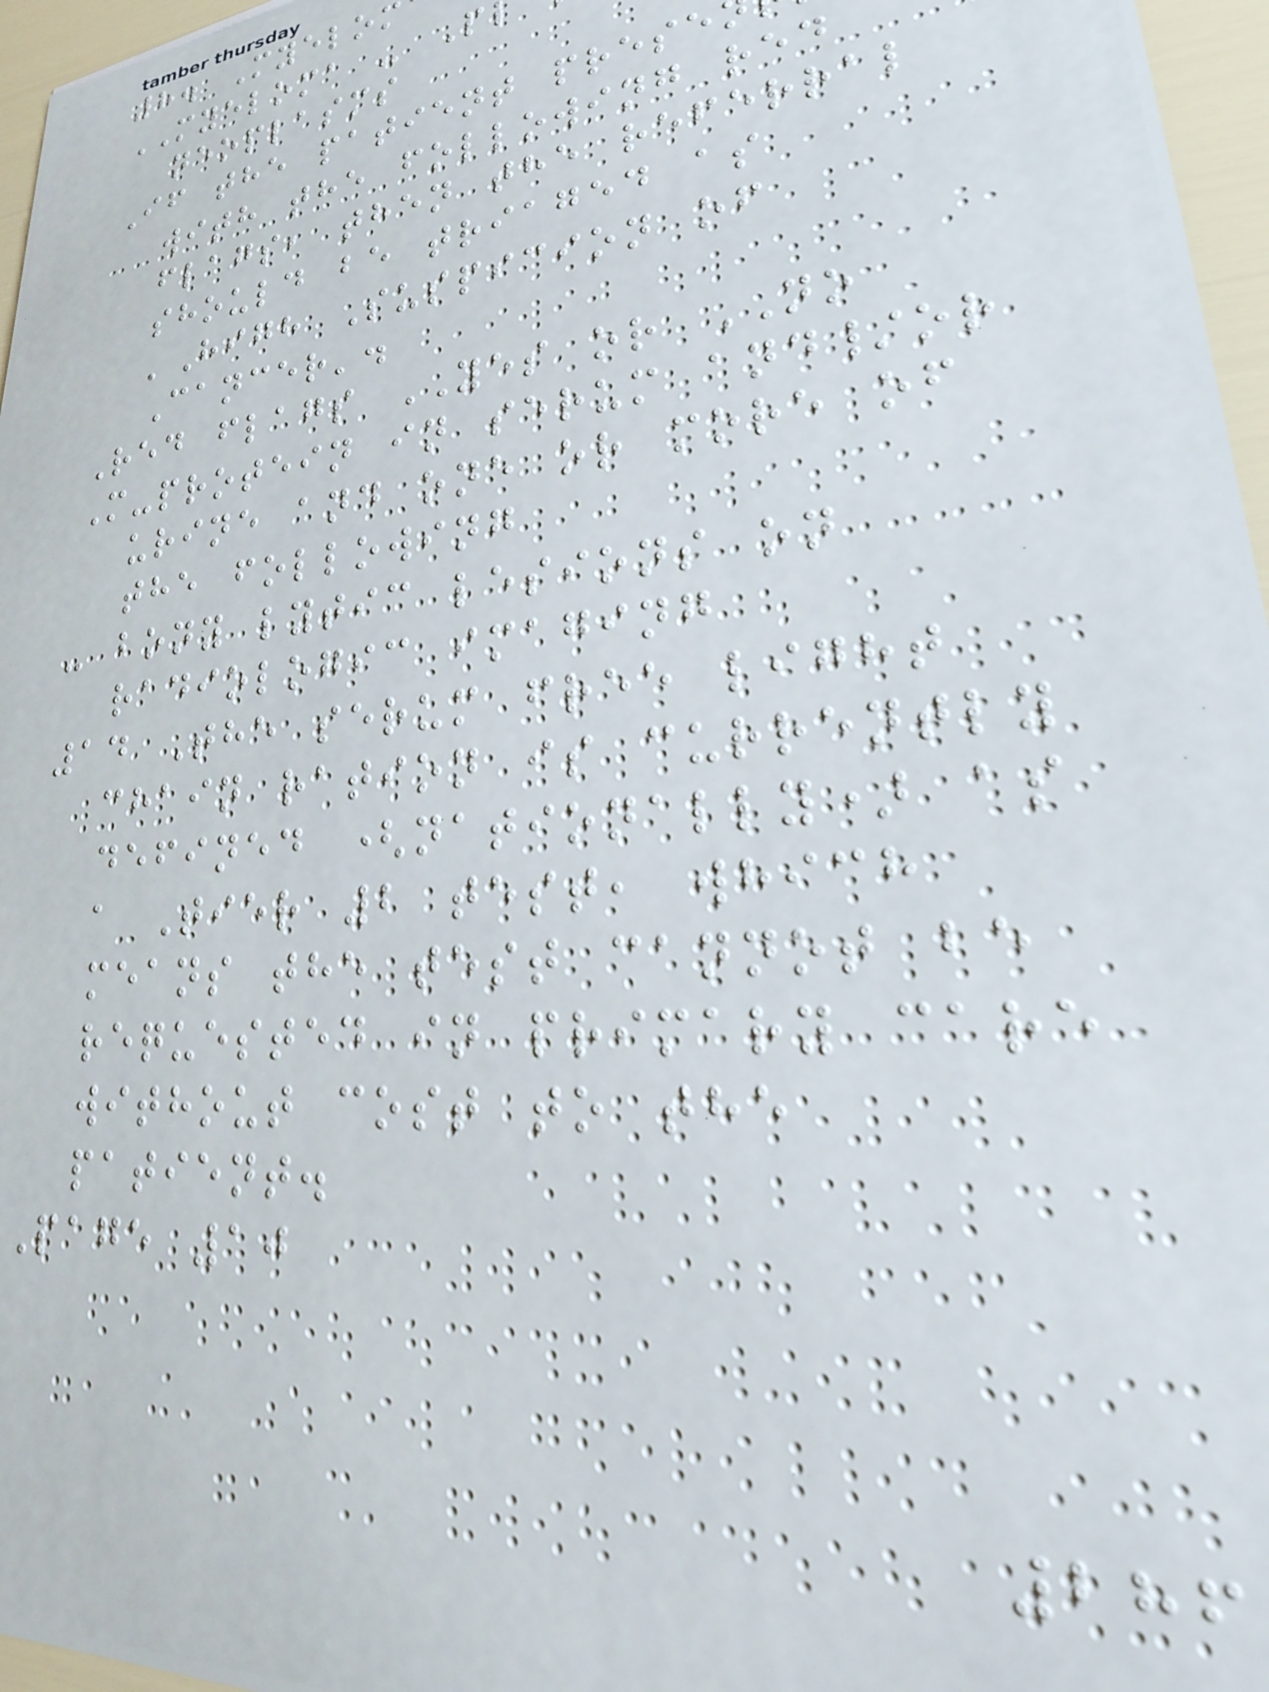8. Myelo
MYELOMA - P
neoplasms
If the patient prese
with the following red
flags, then the referral
should be triaged as
'High Suspicion of
Cancer'.
Red flags YES or NO
M-protein in serum and/or
urine and one or more of
the following
- bony lytic lesions on
radiologic imaging
14 The serum free light
chain ration is currently
defined (nationally) as
a Tier 2 test, which
means the test cannot be
requested in primary care
without cost to the
patient.
Page 10
286
